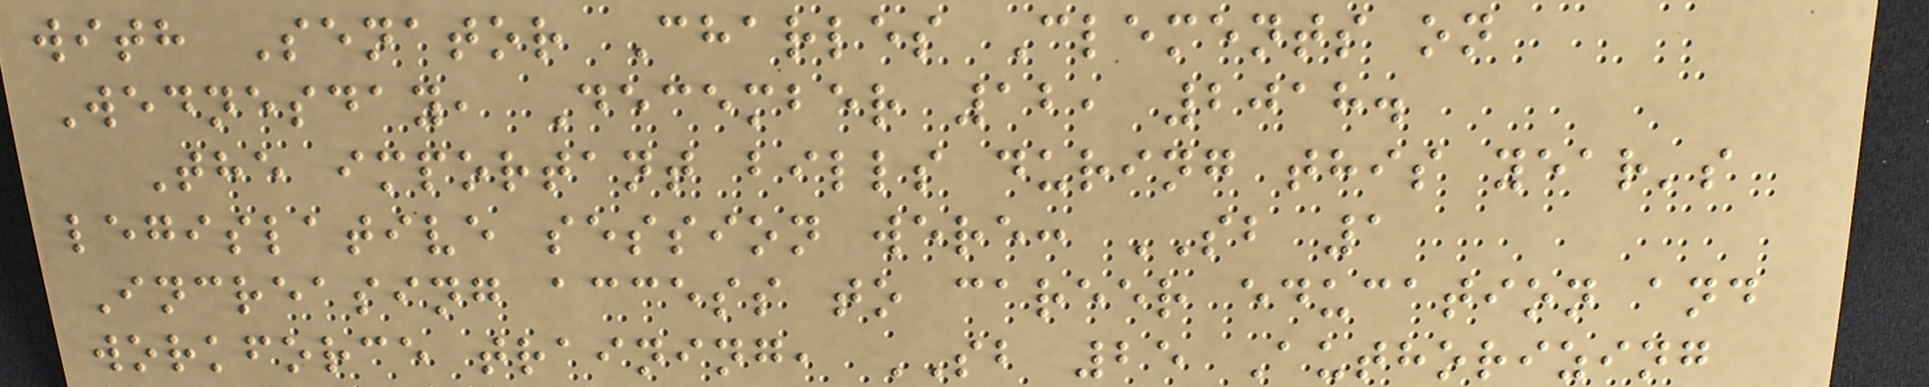with Senator Charles Clements on
Wednesday, December 12, 2018.
The important bills during this year's
legislative session were: SB 1
Increasing access to career education and
workforce training, SB 25 Authorizing
